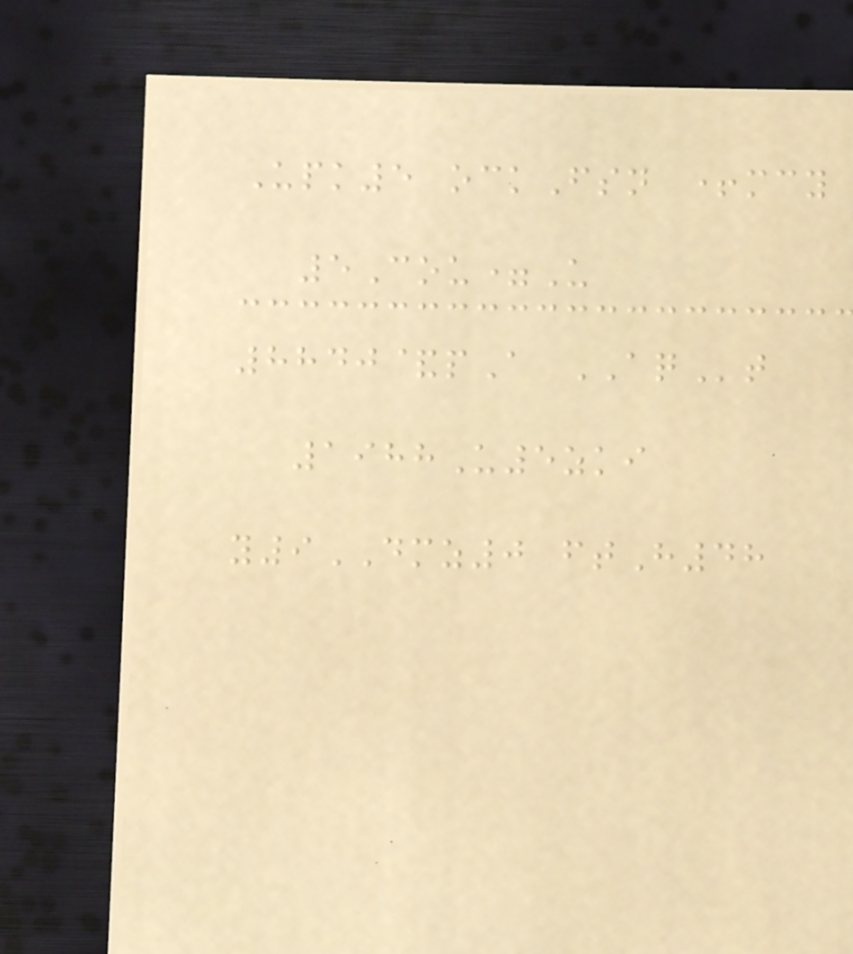Upk5 ockFsn +mcy
5Cou=U
8840&pA AQt
1988U5zki
y9DMZ0 ftH48
